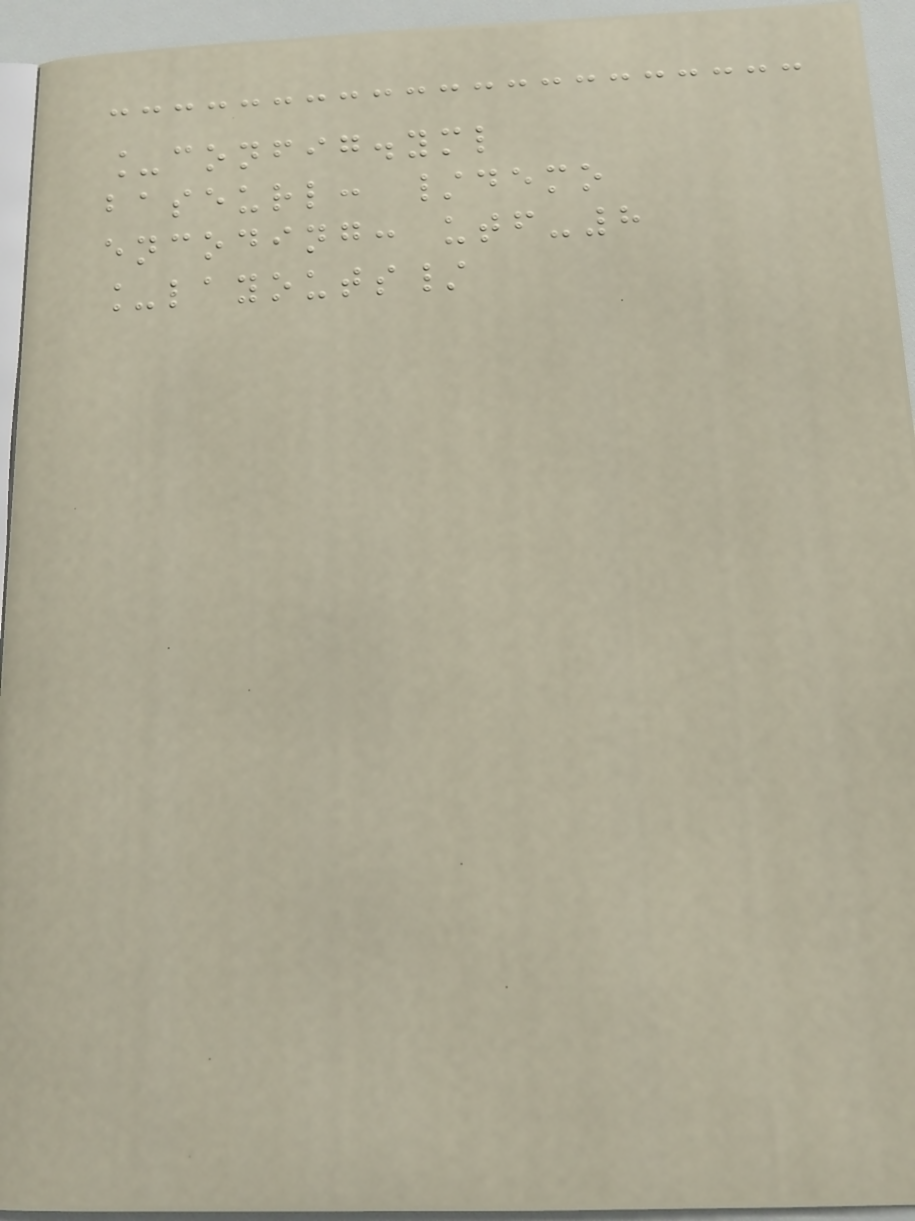_config.yml
baseurl: /demo
encoding: utf-8
_layouts/
